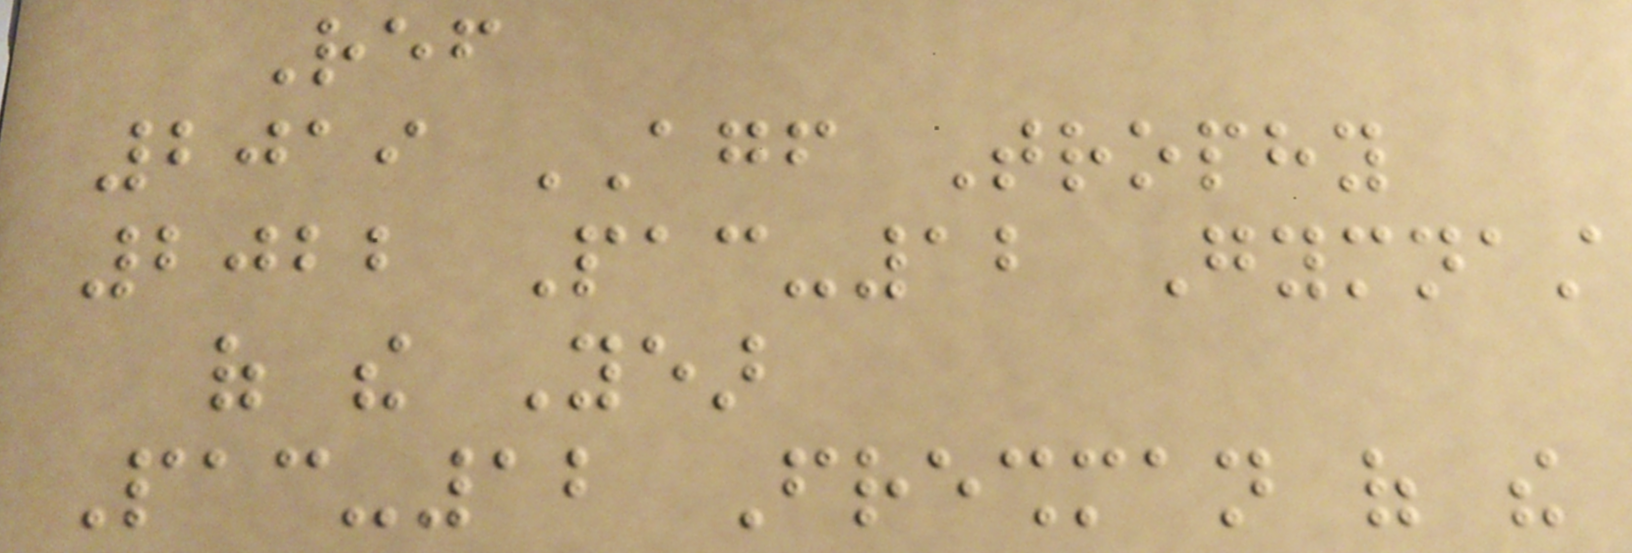Ref
2019 AGF Trophy
2022 Pac-12 Gymnast
of the Year
Pac-12 Freshman of the
